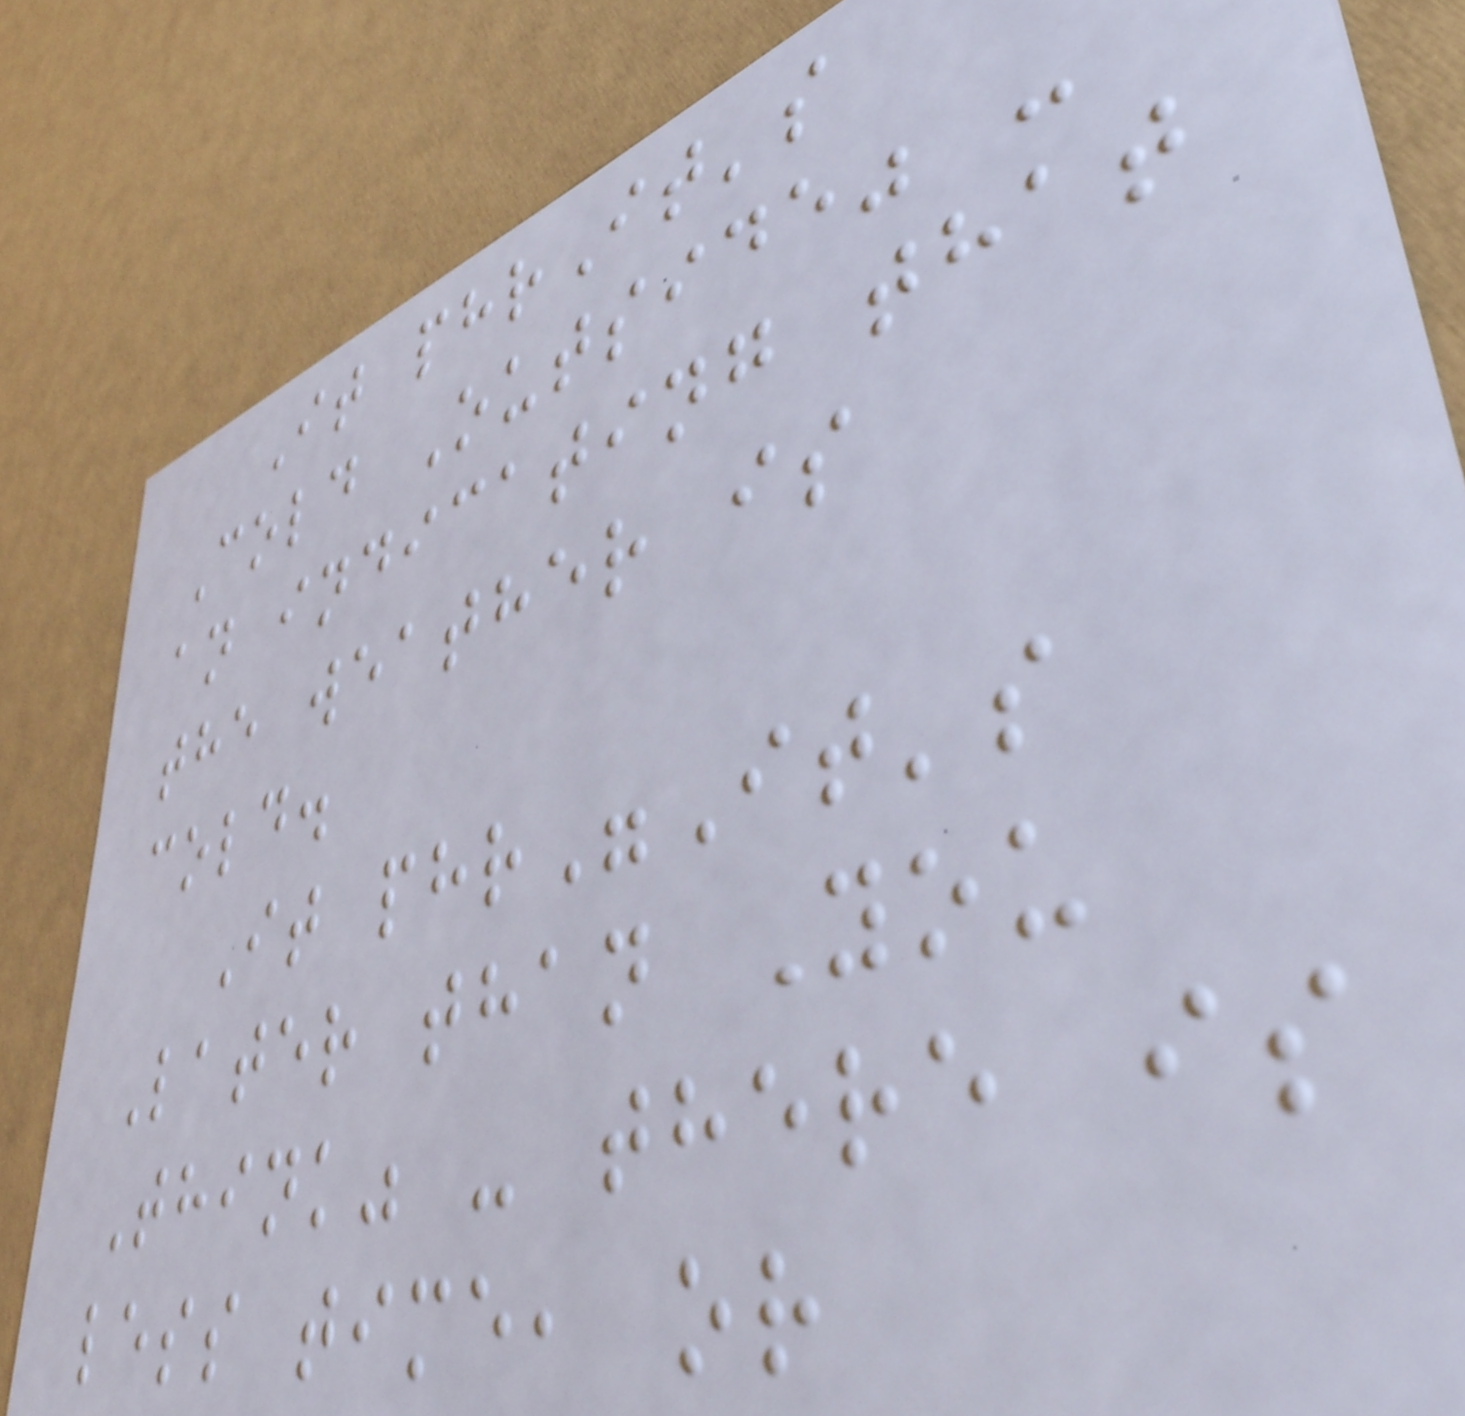It phrIt's
Cold Outside" -
an indicating that
the weather is
cold.
It phr"It's
Later than You
Think" - there is
less time, or
